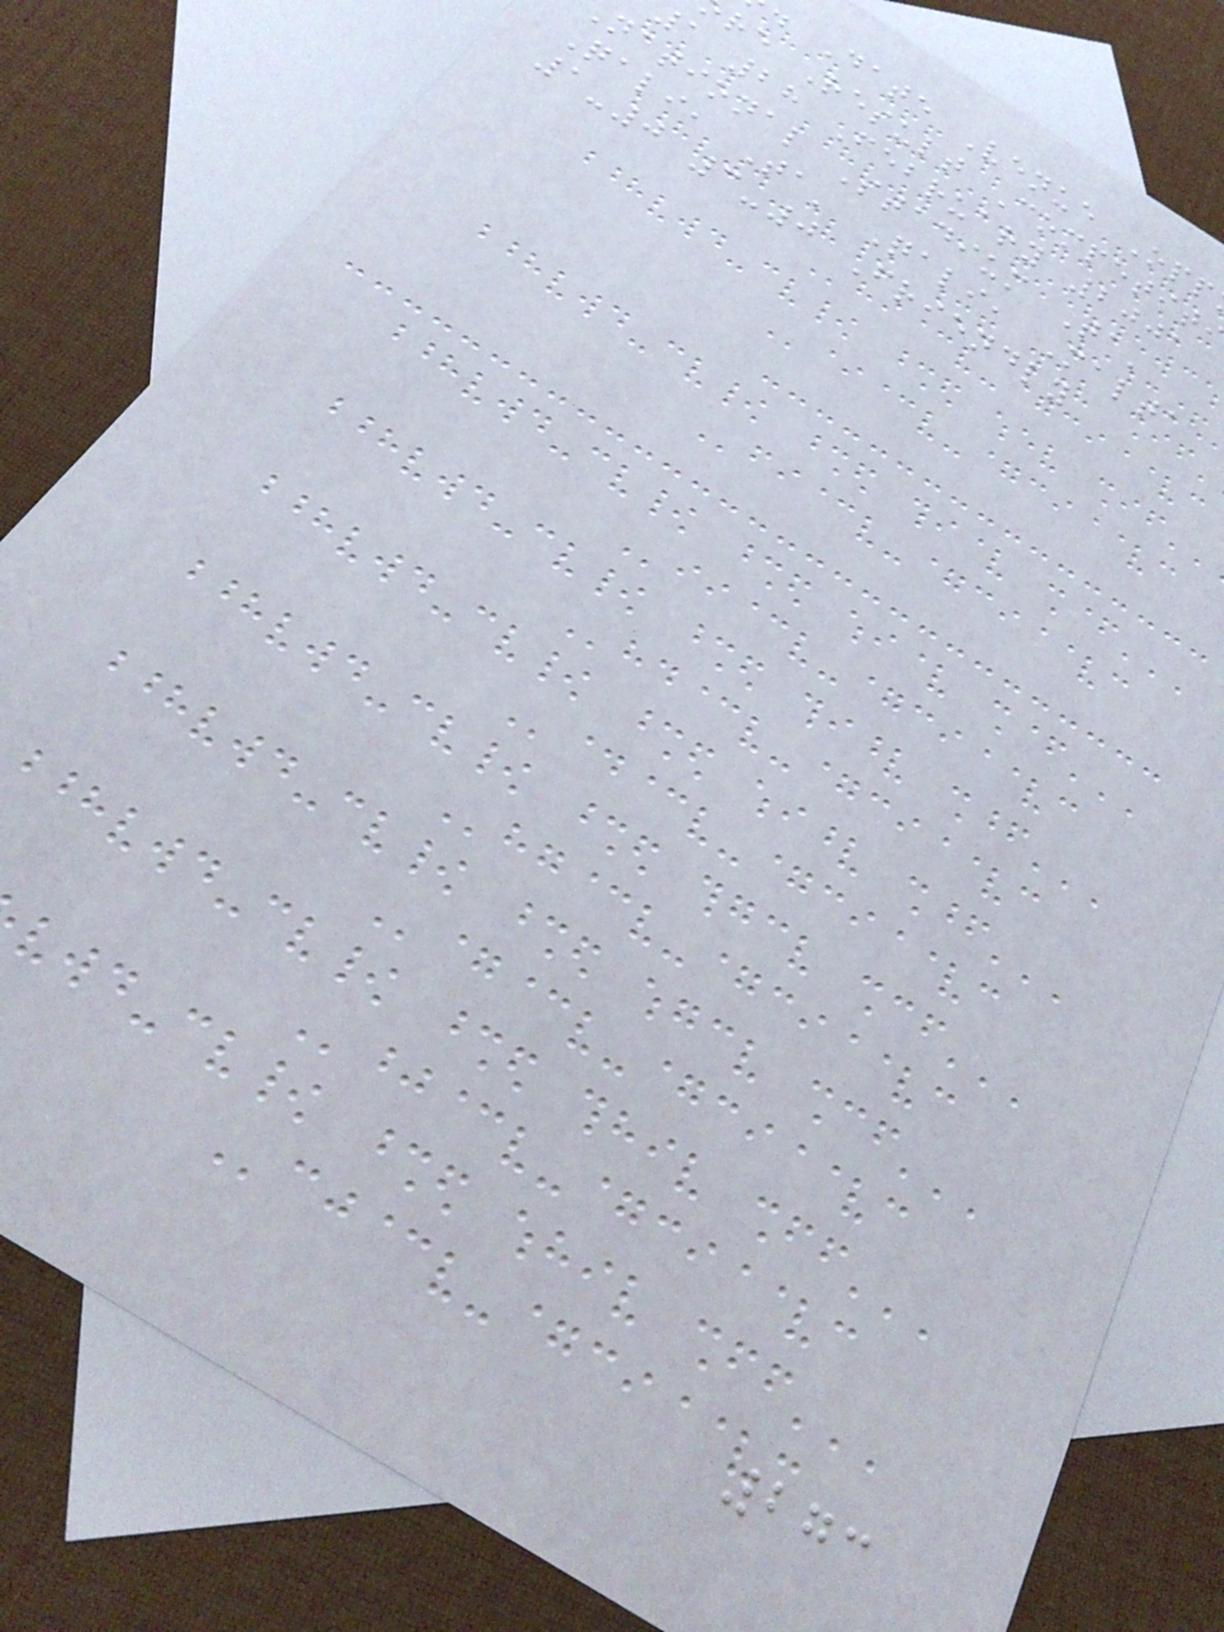. Date Venue Opp
re Result Competit
1 28 February 2001
national Stadium Ta'
Qali, Ta' Qali, Malta
1-0 3-0 Friendly
273
